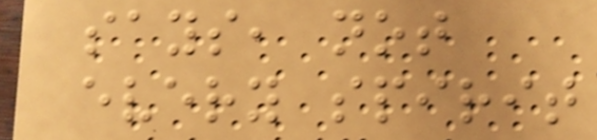says, not
every spirit
